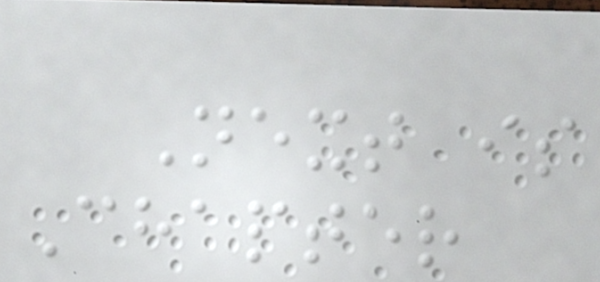Next is
Chapter
